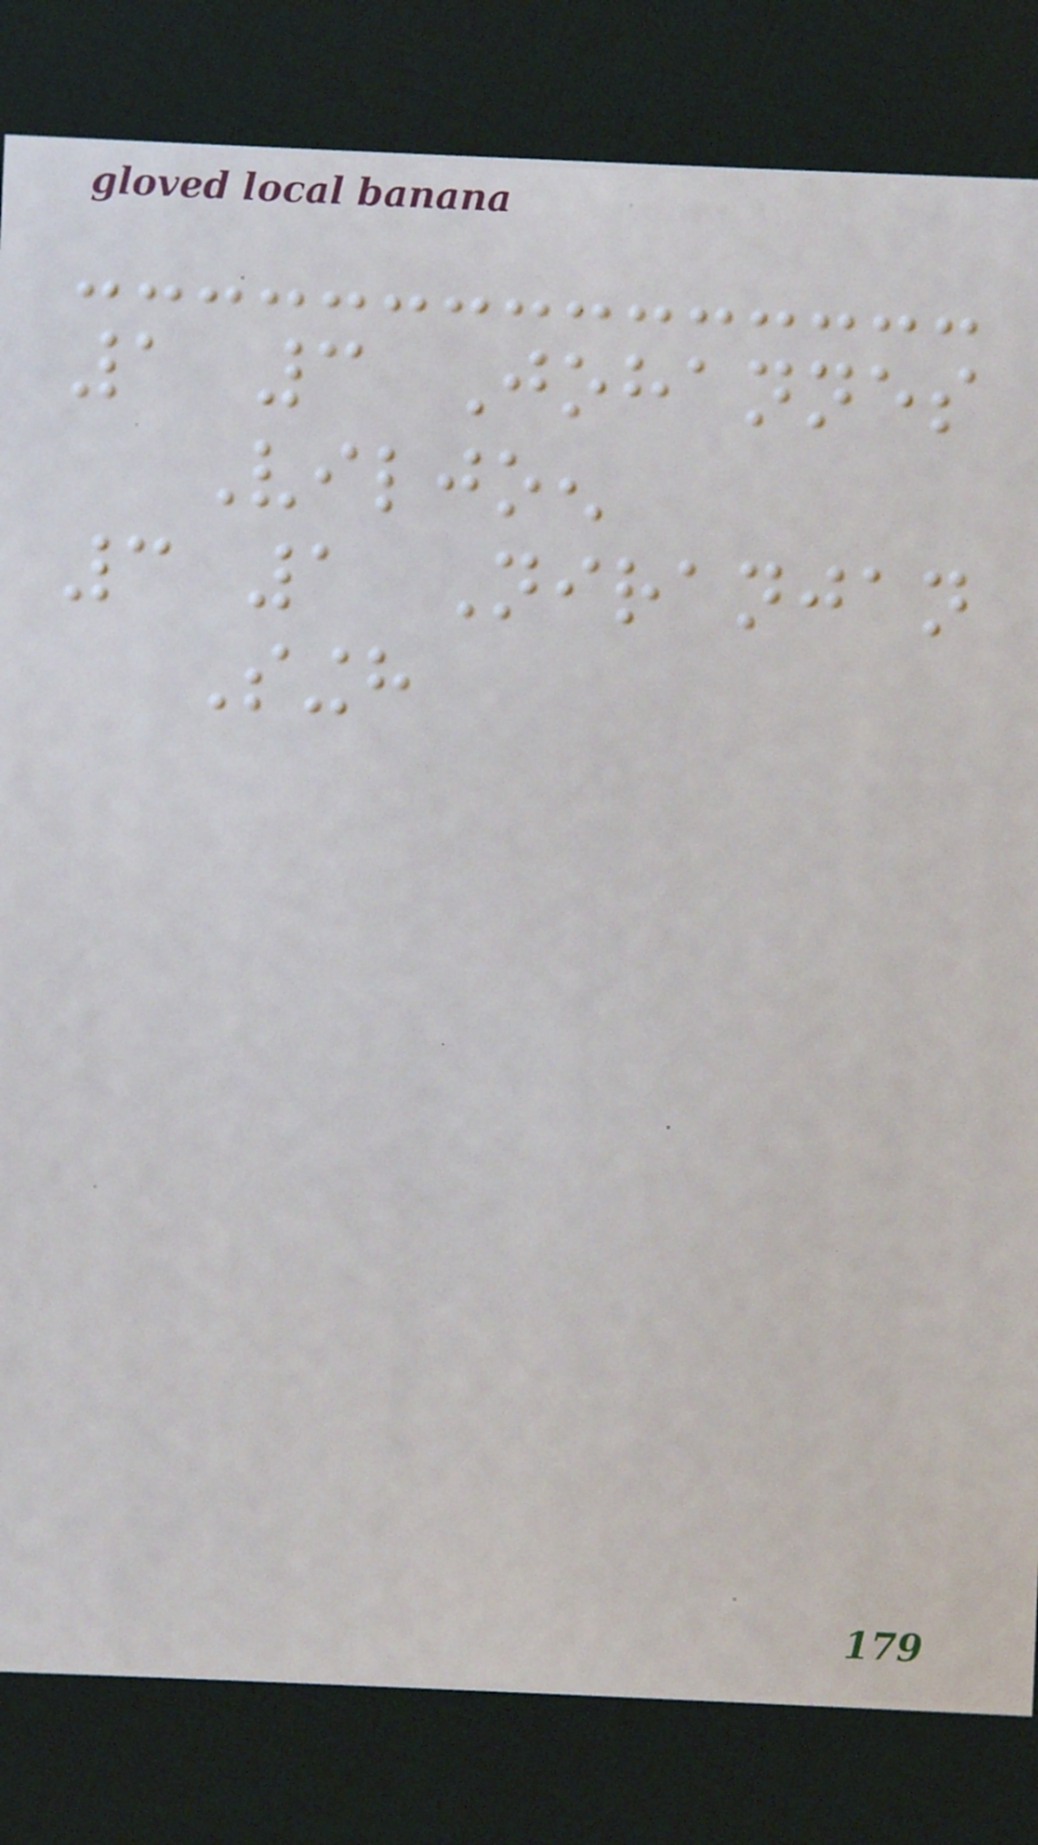1 3 Johannes
Viljoen
3 1 Niranjan
Singh
